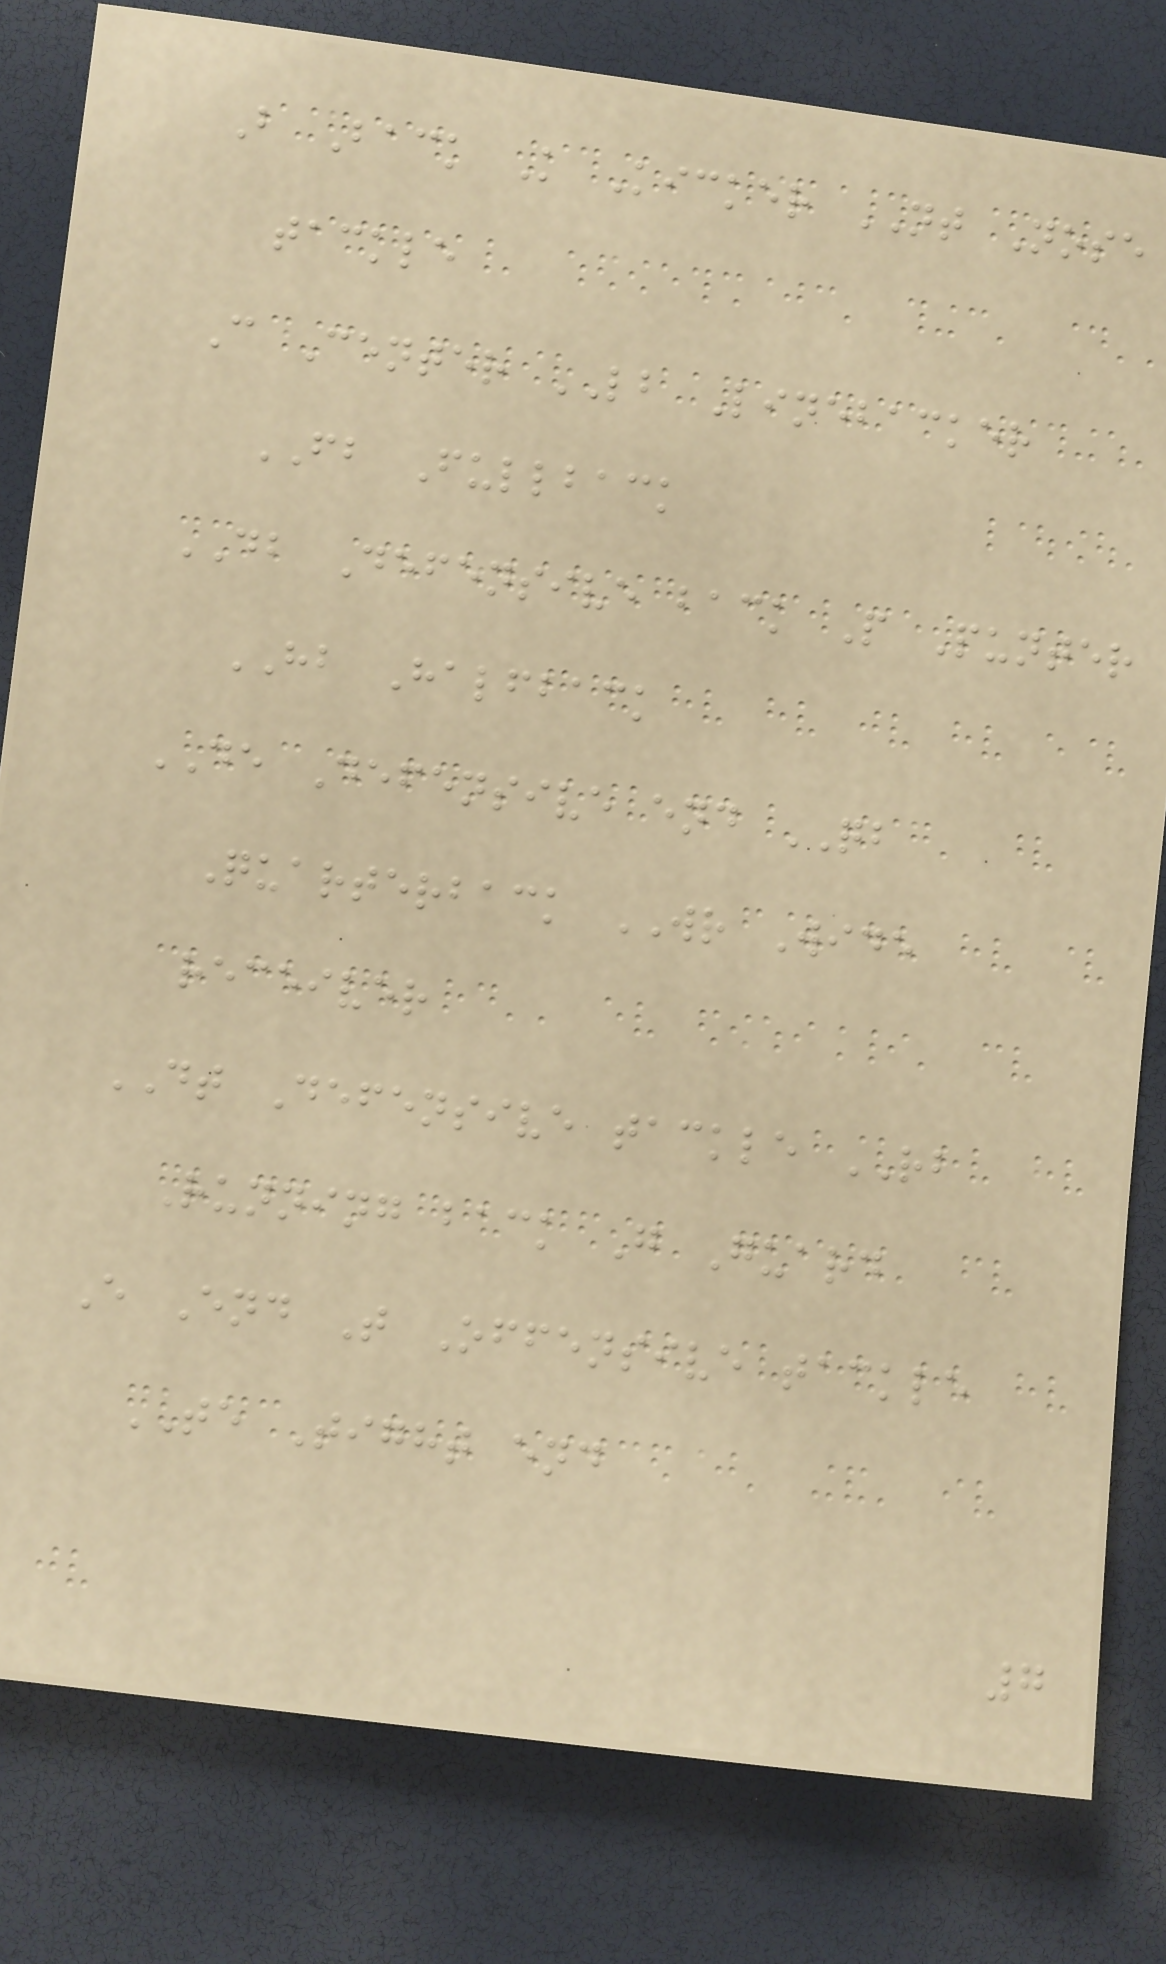B Back K Kicker NT Nose
tackle
C Center LB Linebacker
FB Fullback
DB Defensive back P Punter
HB Halfback
DE Defensive end QB
Quarterback WR Wide
receiver
DT Defensive tackle RB
Running back G Guard
E End T Offensive tackle
TE Tight end
7
